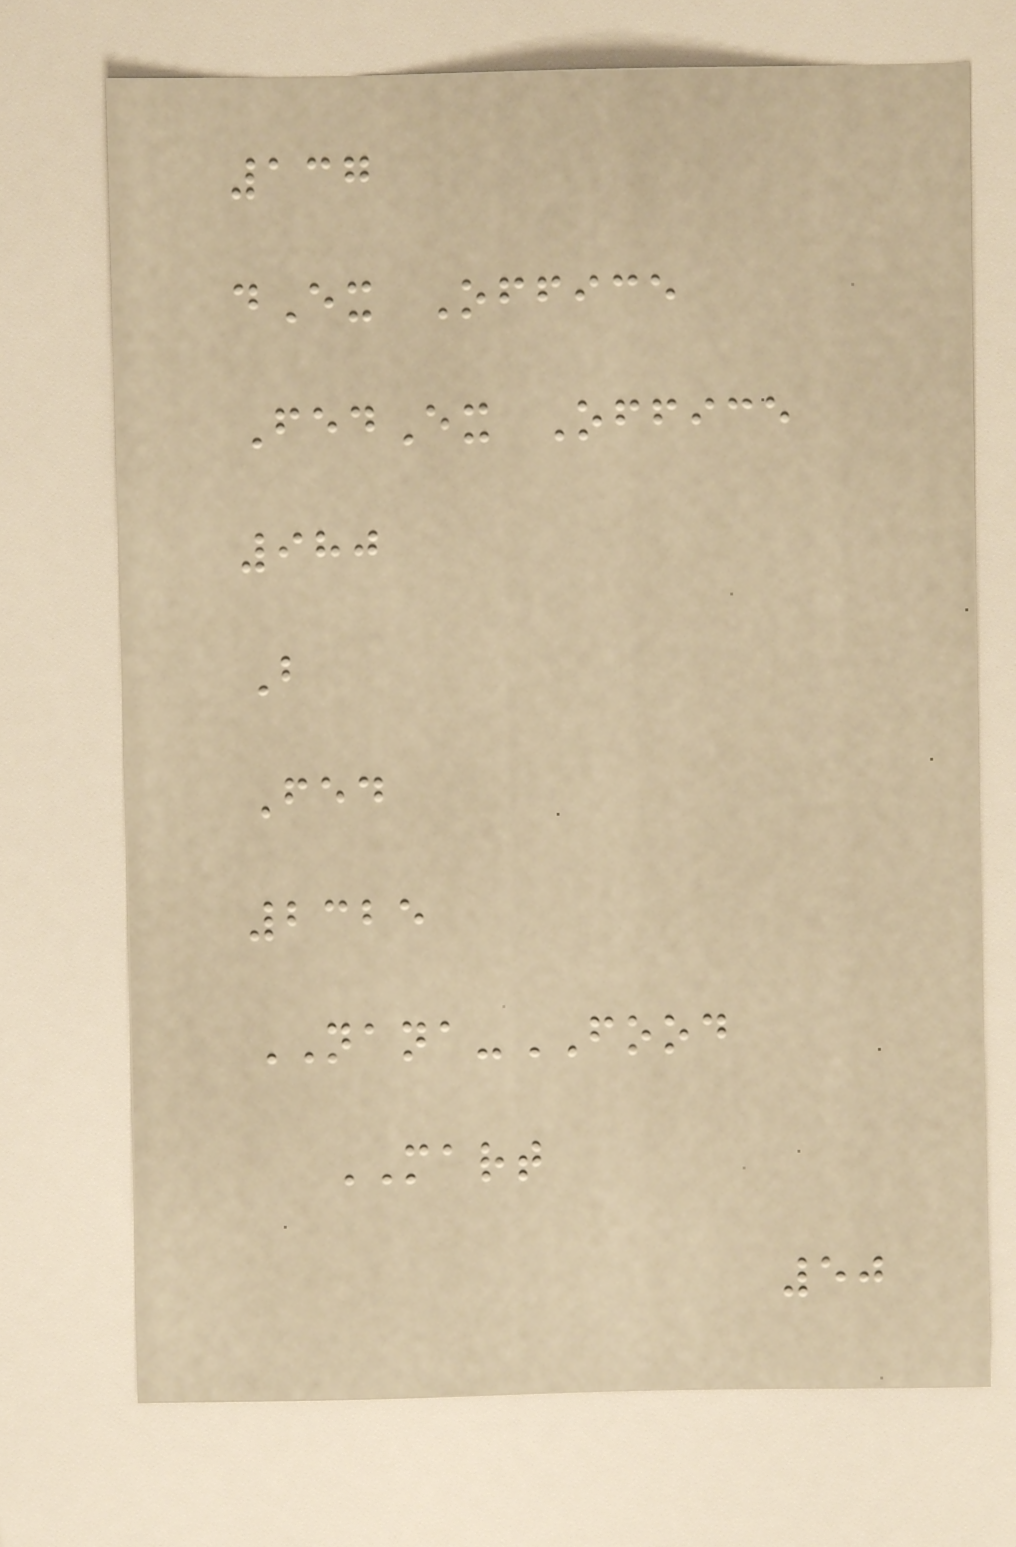137
dEx Office
FedEx Office
980
B
Fed
2325
NANA-FOOD
MART
50
